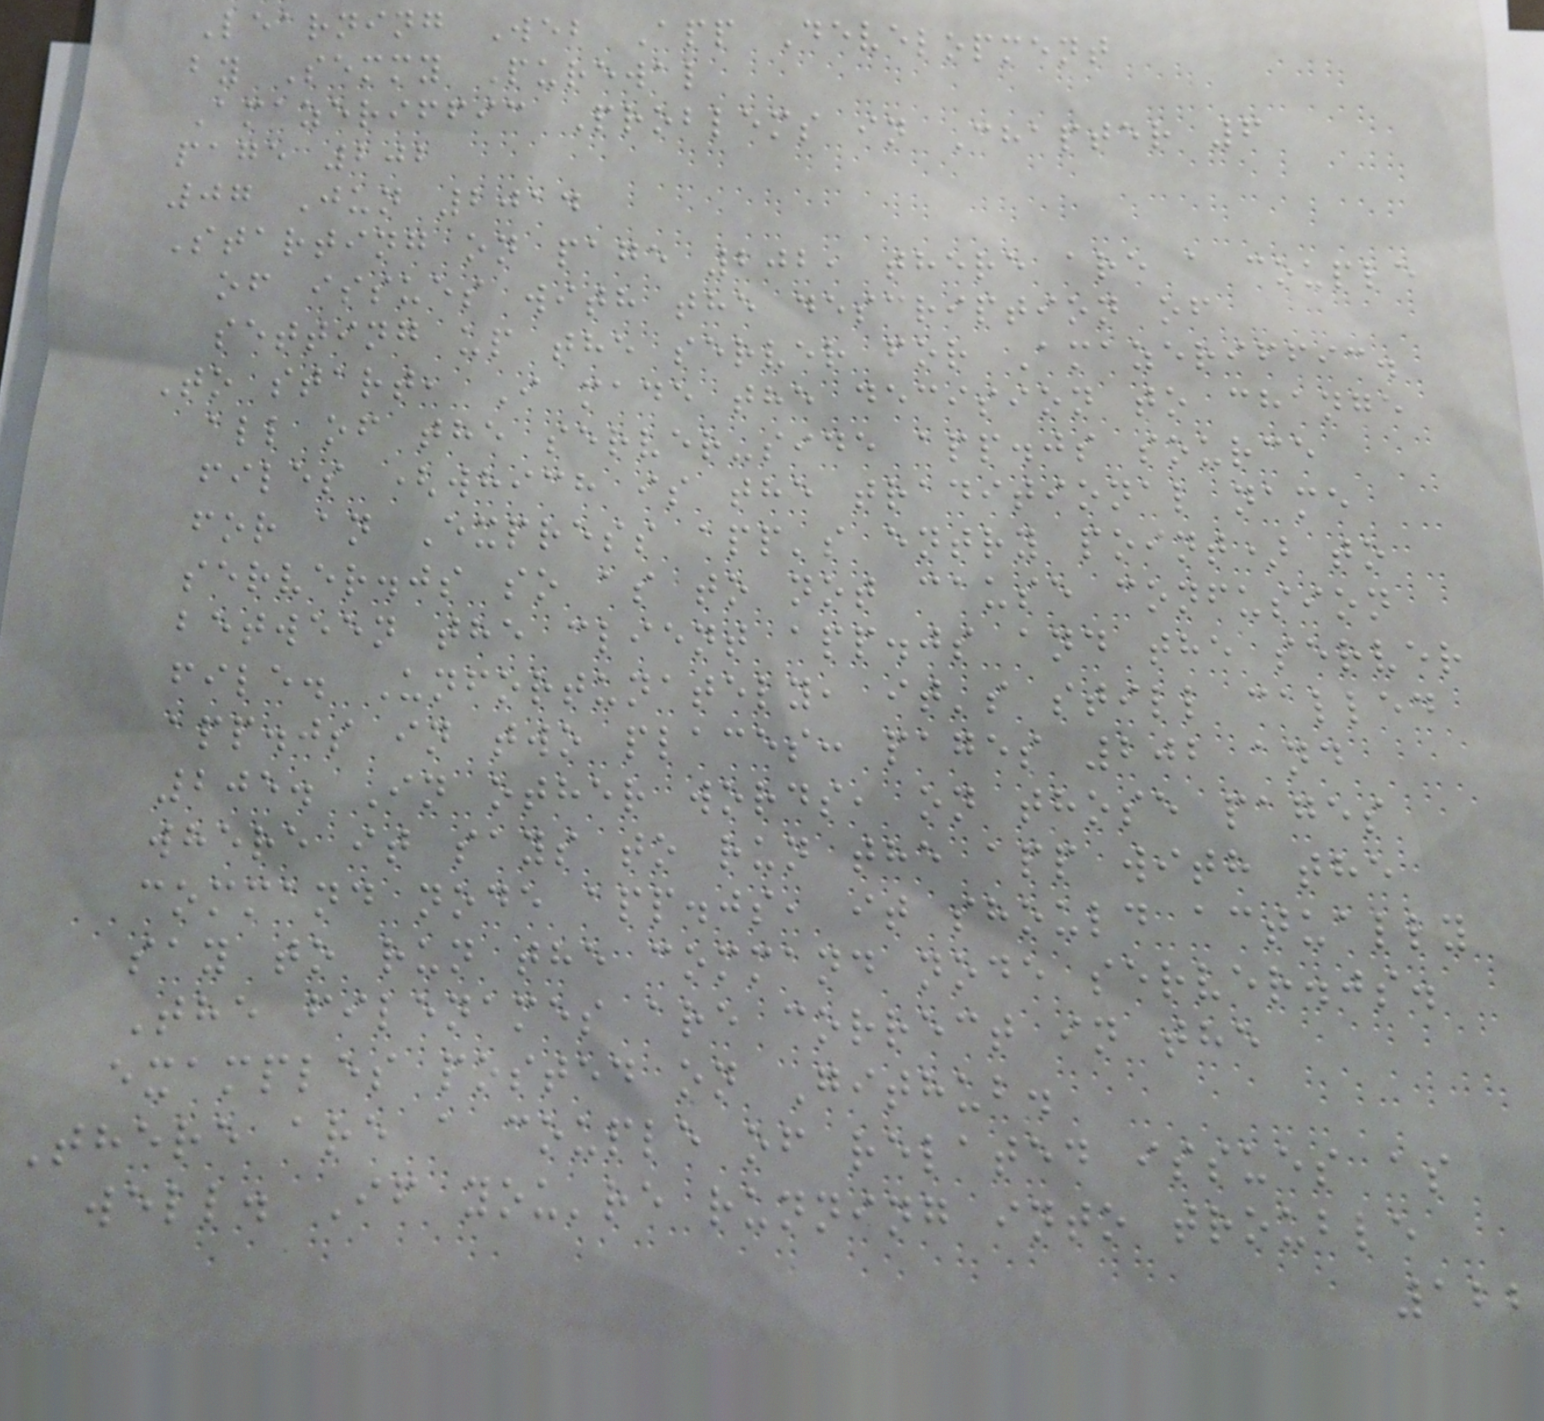Learning Web App Development
by Semmy Purewal
Amazeriffic Problems in Chapter 6
page 202
07 Jun 2014
Starting on page 202, there are a couple
of issues with the description of
setting up the server for Amazeriffic.
To start, I made the decision to change
all of the server-side app.js source
files (which is the traditional name
for an Express app's entry point) to
server.js so as to not cause confusion
between the client app.js and the server
file. Unfortunately, it's still called
app.js in two places: pages 202 and
205. In other words, on those pages
where it says to run the app with the
command node app.js, it should actually
say to run the command node server.js.
The filenames are correct in the
examples posted on Github.
There are a couple of related issues as
well. If you're running into trouble
122
